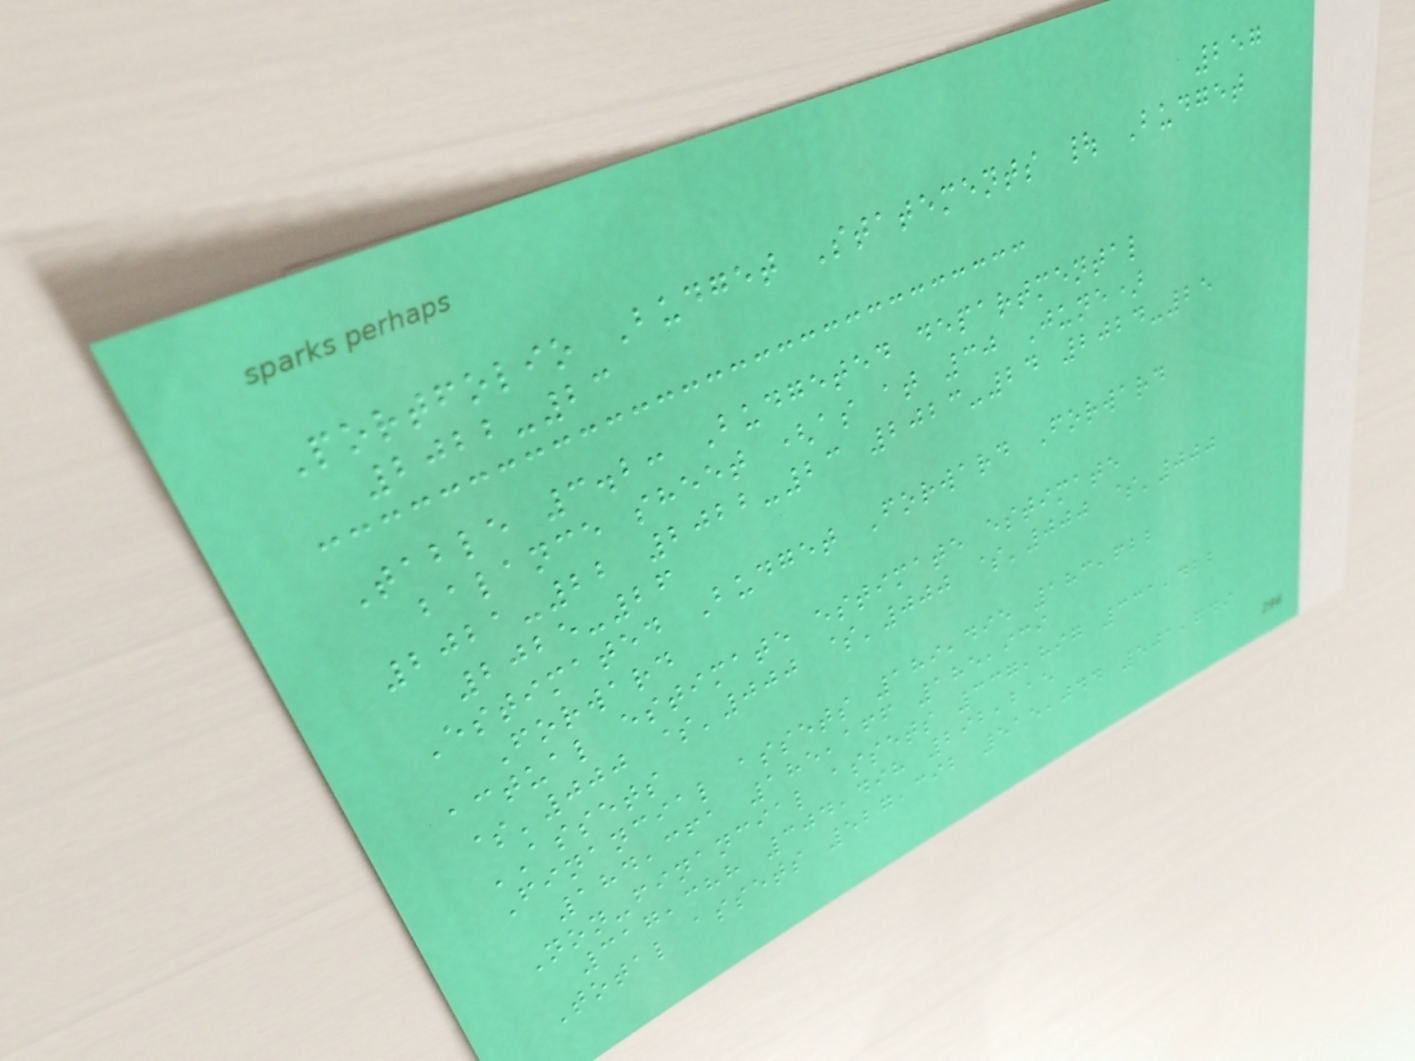257
Portfolio Budget Statements | Budget
2022-23
Table 3.2: Budgeted departmental
balance sheet (as at 30 June)
2021-22 2022-23 2023-24 2024-25
2025-26
Estimated Budget Forward Forward
Forward
actual estimate estimate estimate
$'000 $'000 $'000 $'000 $'000
ASSETS
Financial assets 189,495 183,622
184,361 185,166 185,939
Non-financial assets 337,897 331,422
317,388 304,498 292,215
Total assets 527,392 515,044 501,749
